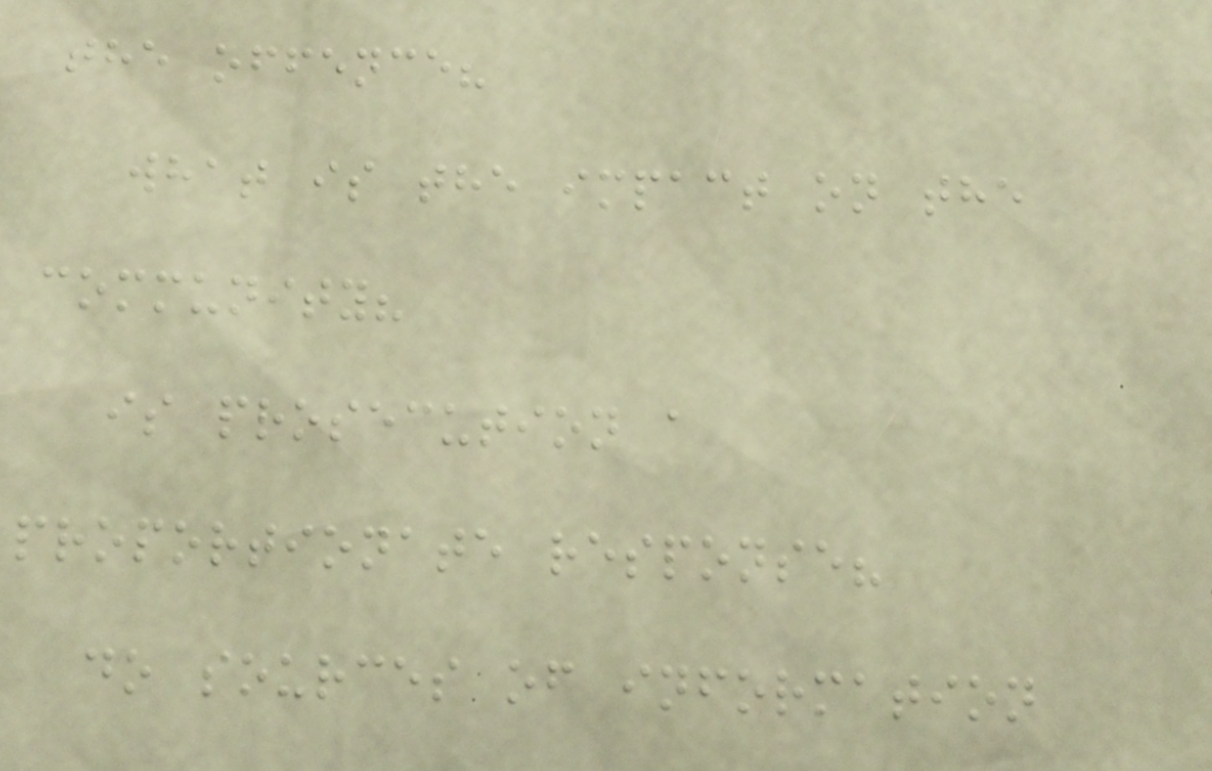the offence?
what is the impact on the
community?
is prosecution a
proportionate response?
do sources of information
